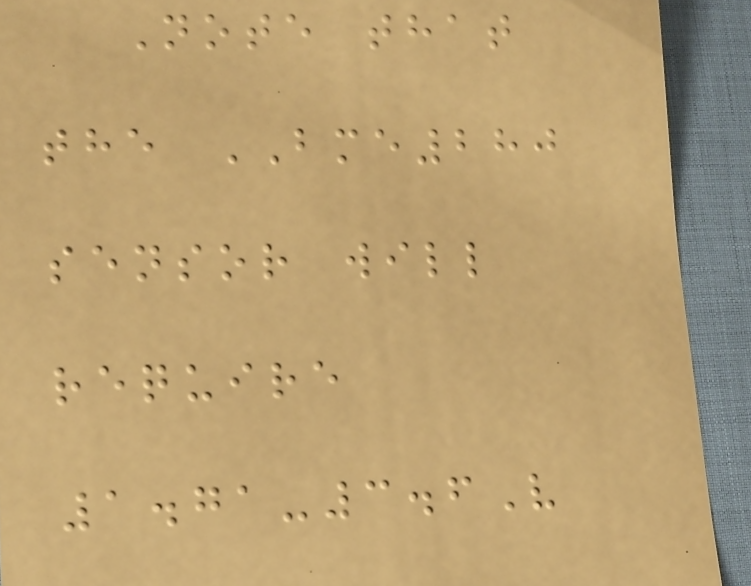Note that
the BME280
sensor will
require
1.71-3.6V
